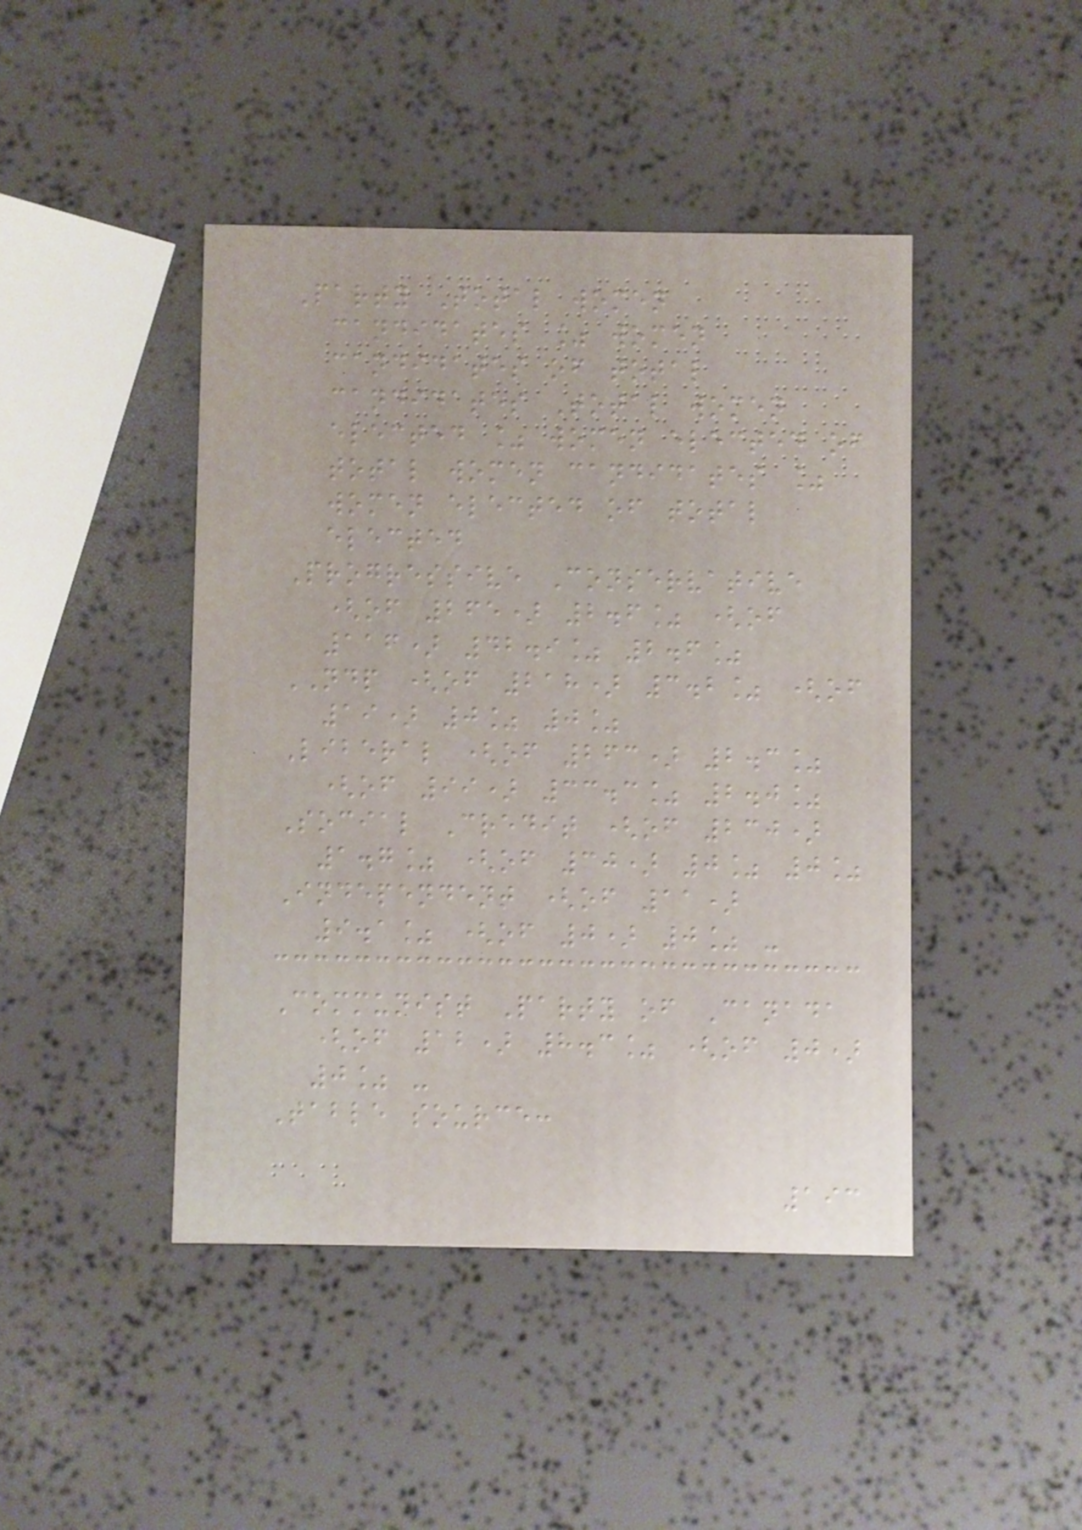Party Total women
candidates % women
candidates of total
candidates Total women
elected % women elected of
total women candidates %
women elected of total
elected
Progressive Conservative
(of 265) 2.6% (of
116) 42.9% 2.6%
NDP (of 218) 3.2% (of
19) 0% 0%
Liberal (of 263) 2.3%
(of 99) 33.3% 2.0%
Social Credit (of 230)
1.7% (of 30) 0% 0%
Independent (of 11)
9.1% (of 0) 0% -
Communist Party of Canada
(of 12) 8.3% (of 0)
0% -
Table source:
193
